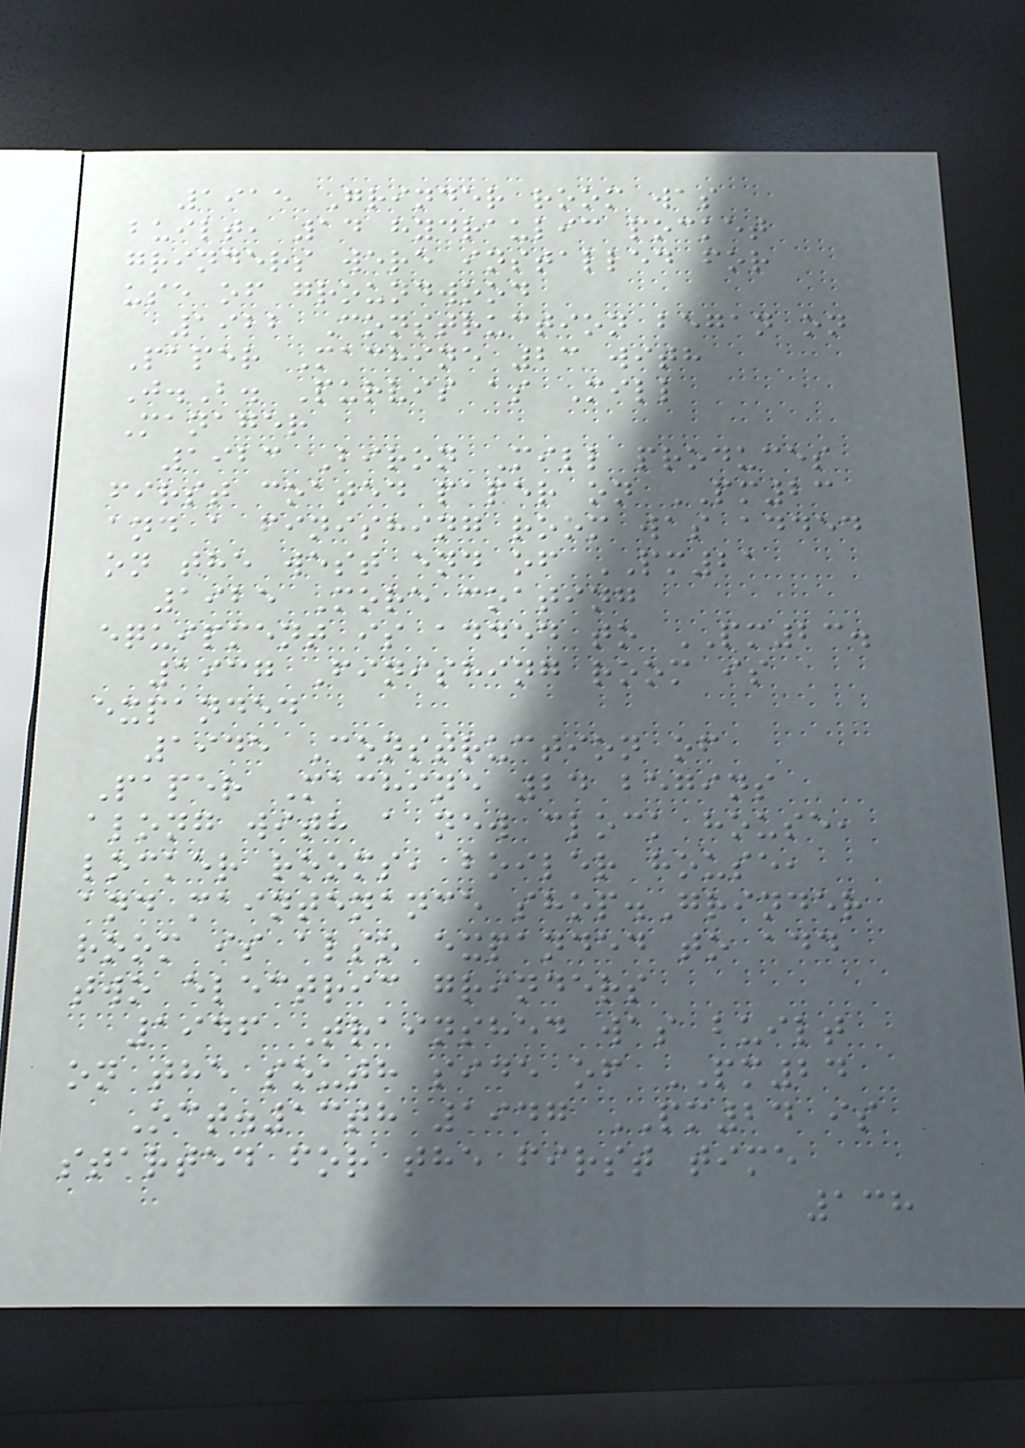1915 Grinder room was
built, 14 hydraulic pocket
grinders were installed for
use of groundwood
1922 Construction began on
Paper Machine 23 with
J.B. Purvis as Mill
Manager
1923 Biron Mill produces
first coated paper on PM23
and a finishing room was added
on the west end of PM21
1925 More coating
equipment is added to PM23.
1937 Finishing room is
expanded
1945 Construction of
Paper Machine 24 begins
along with a new clock house,
locker rooms, boiler house,
and maintenance shop.Grinder
room is also expanded to add
two electric grinders
1946 Trainshed was built
on the south side of PM24
Oct.13th 1947 PM24 is
started for the first time
138
